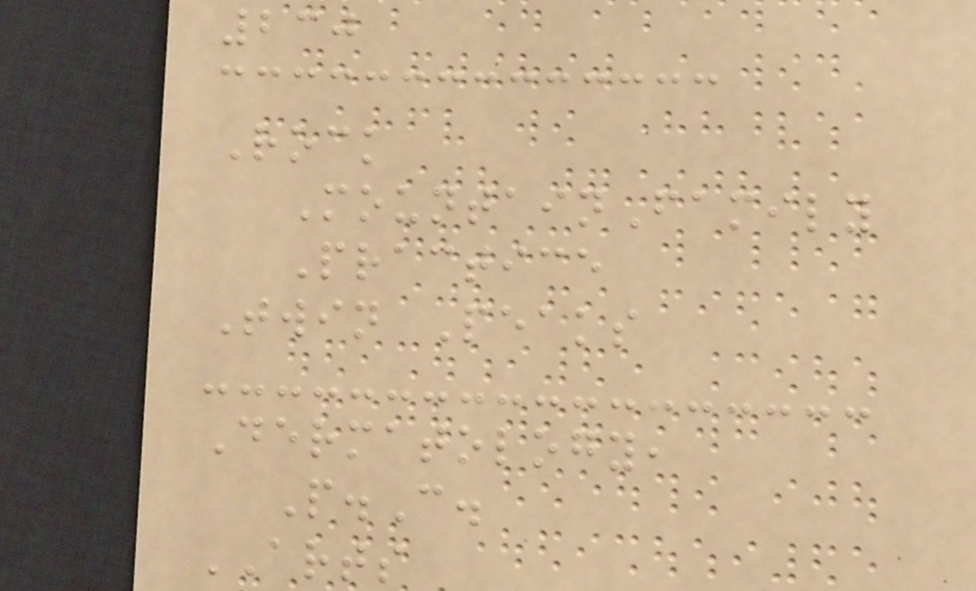230
Rock
MountainFamily
Practice
Twin Peaks
Dermatology,
P.C.
ARTS
